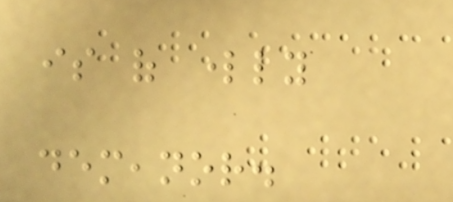is of lordly
demeanor.
